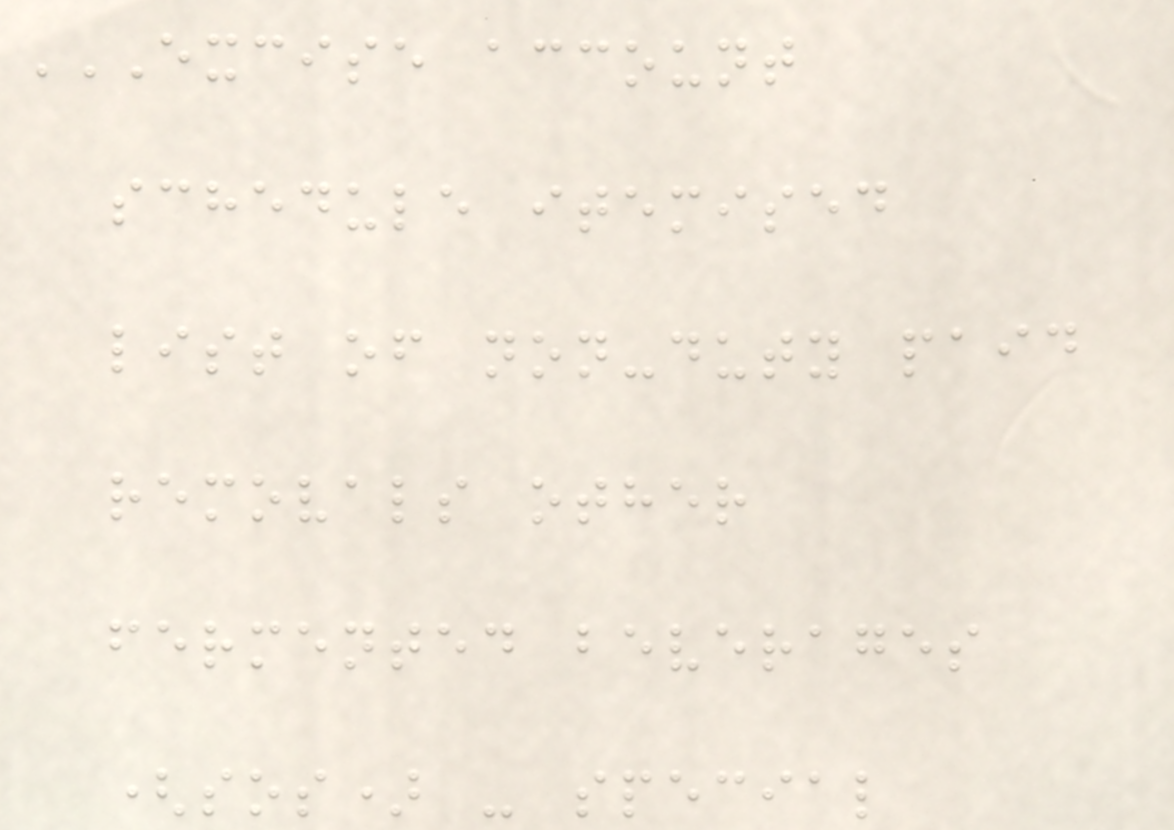EXCISE ACCOUNT
SCHEDULE ITEMISED
LIST OF NON-DUTY PAID
REMOVALS OTHER
FERMENTED BEVERAGES
(SOS) - SPECIAL
